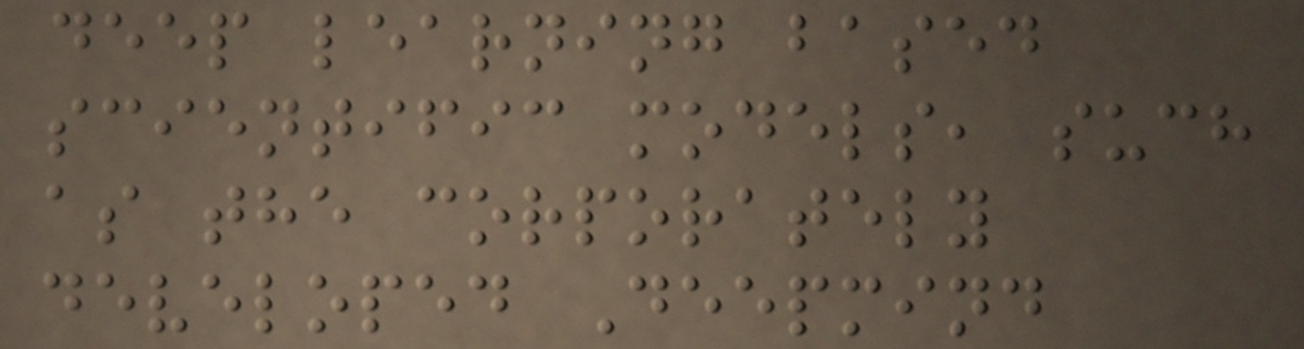deep learning based
scientific models, such
as the corporately
developed Deepmind
